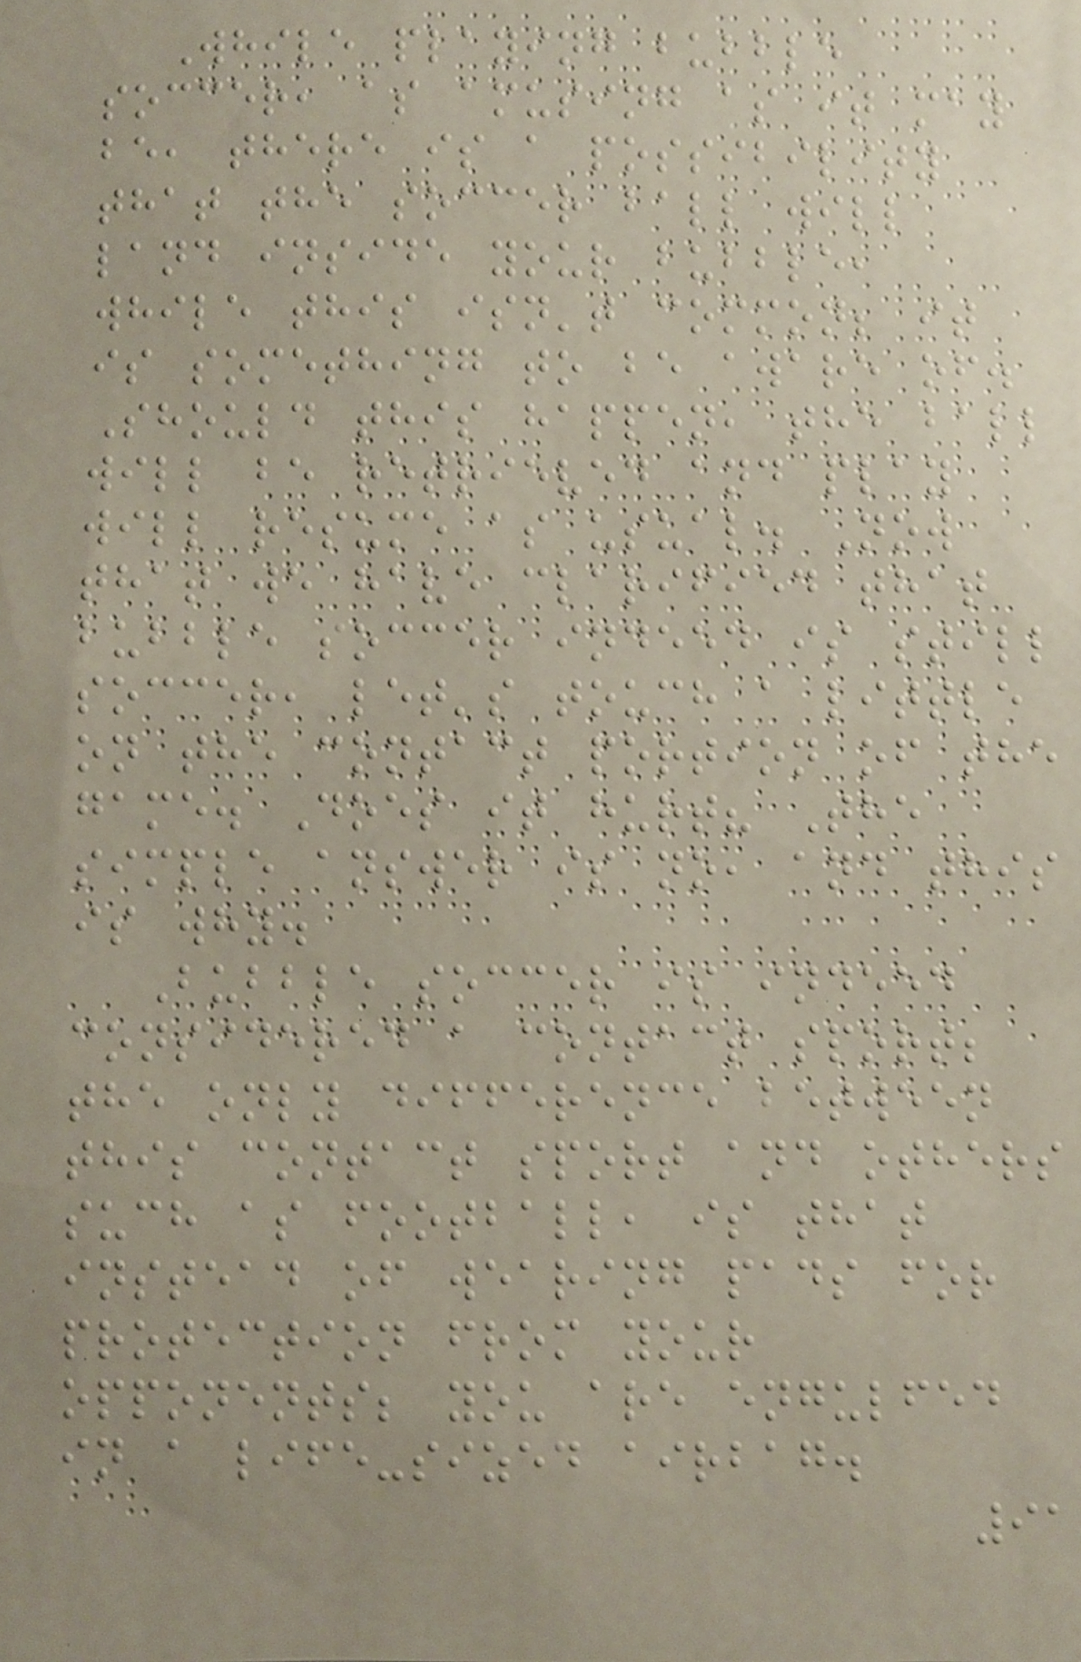While playing bubble
soccer, as amusing as it may
be, there is a possibility
that the soccer ball will
land inside your bubble,
while this isn't common; it
is something to be aware of.
Should this happen, the ball
will be retrieved and play
will resume as usual. Now
that we have clarified that
bubble soccer indeed is still
soccer, let's touch a little
on the contact portion of the
game. Does it hurt? The
simple answer is no, and this
is why.
Bubble soccer is indeed
considered a contact sport;
the only difference between
this contact sport and others
such as football, is that
instead of wearing pads for
protection from your
opponents; you are engulfed
in a life-sized airbag.
91
